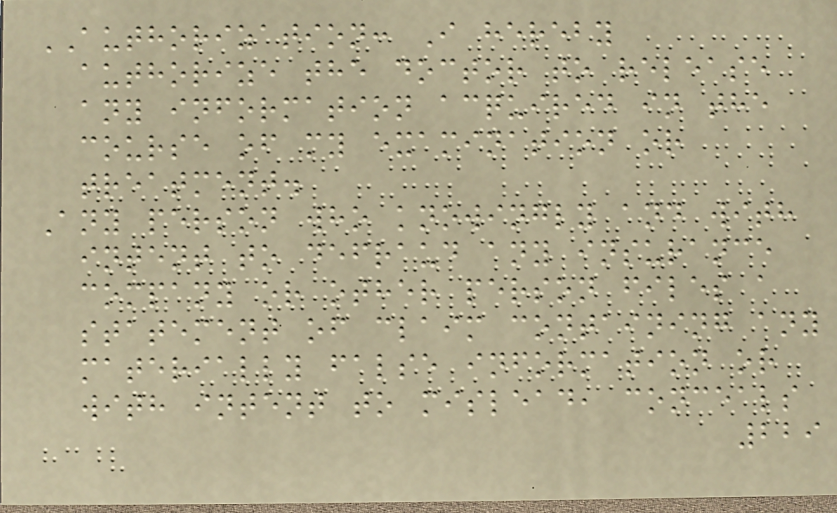AUTHORIZATION: I hereby
authorize the doctor to release
any information acquired in the
course of my examination or
treatment.
Any person who knowingly and with
intent to defraud any insurance
company or other person files a
statement of claim containing any
materially false information or
with intent to mislead, conceals
229
